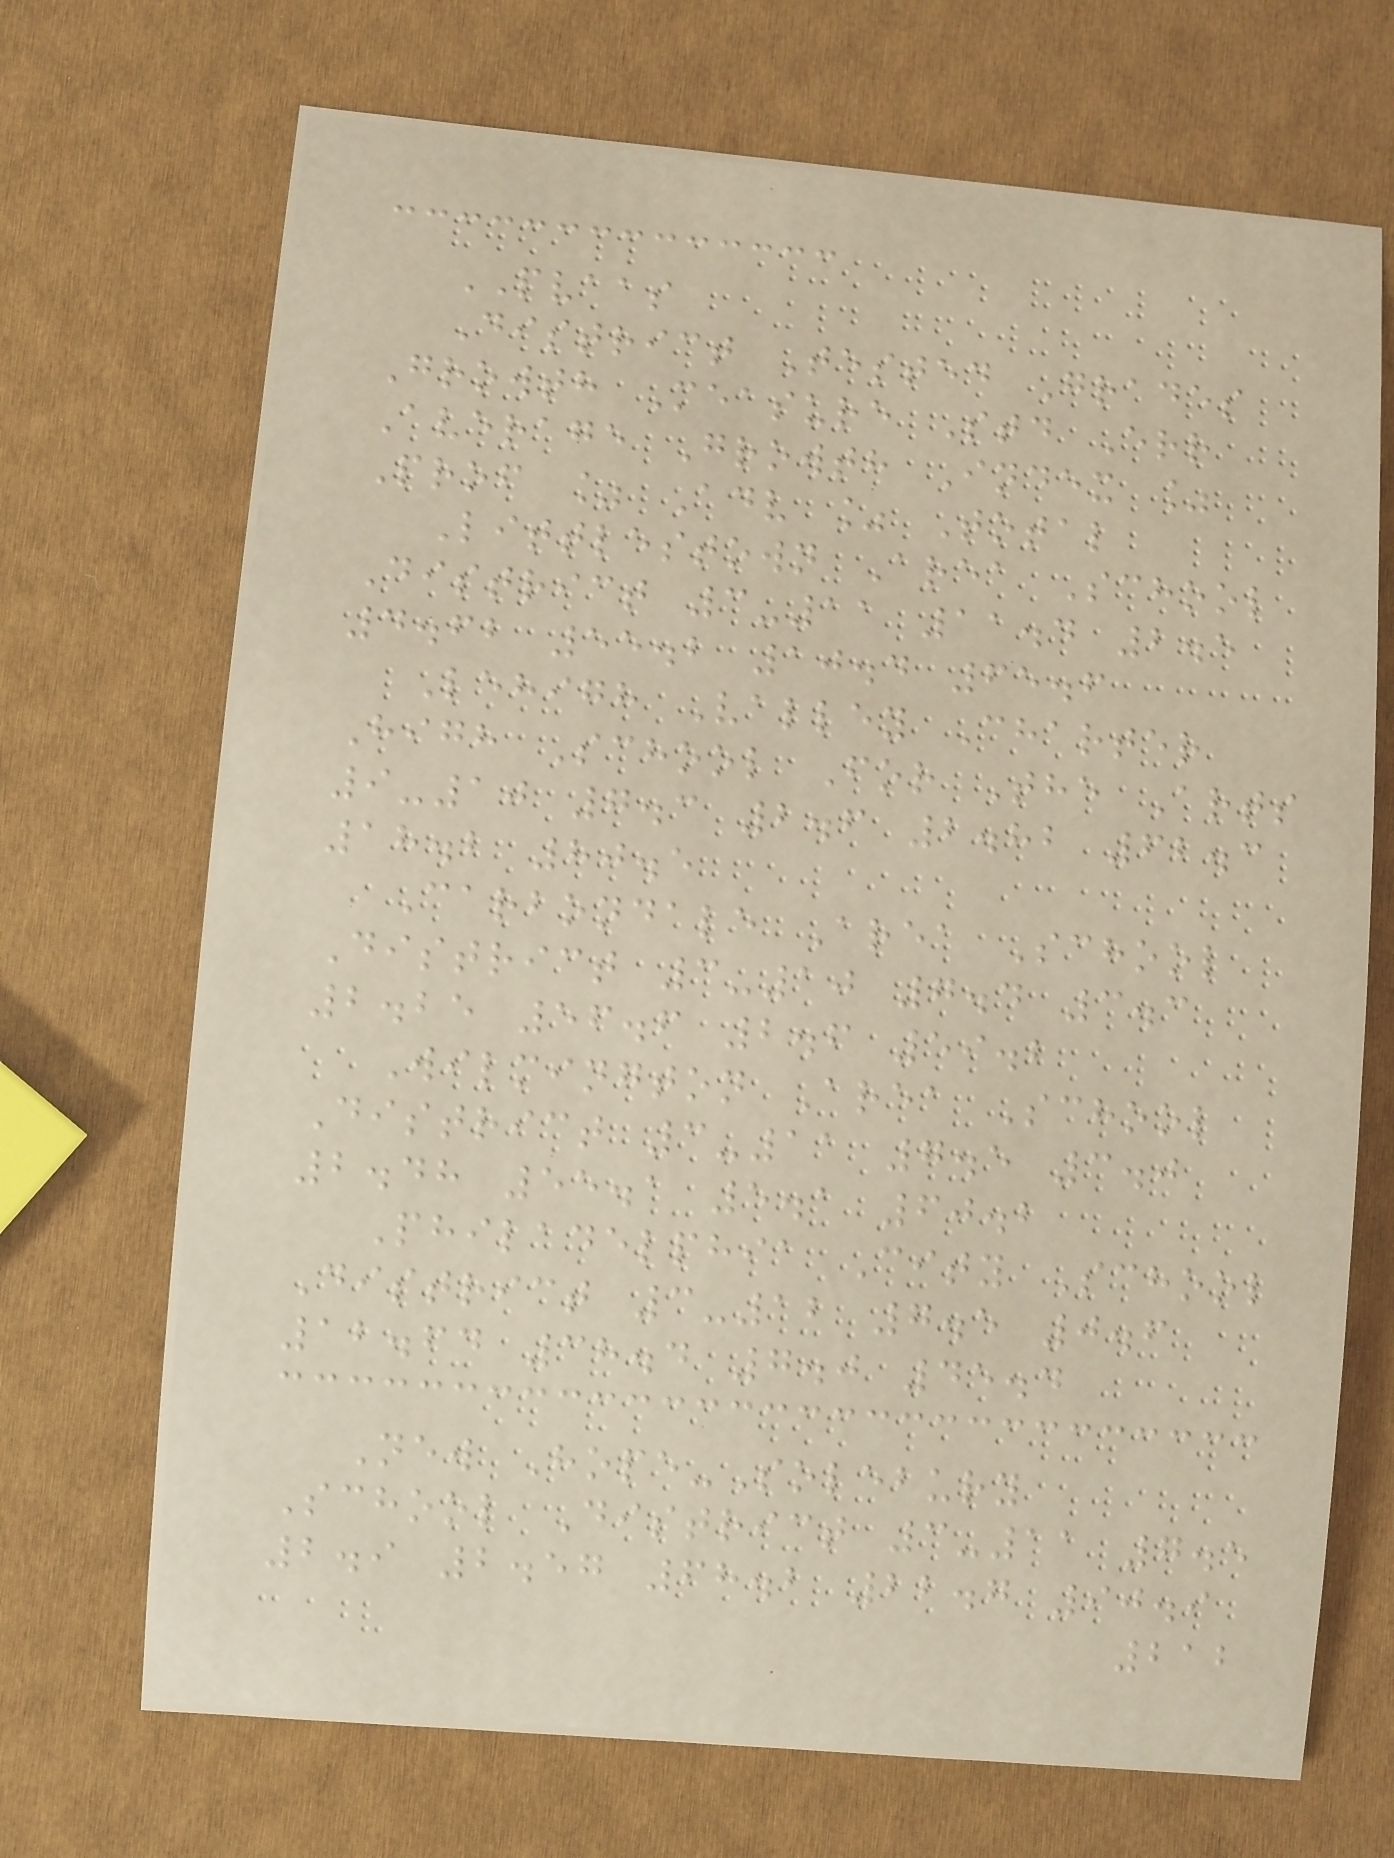PVAAS
District Tested Grades
Growth Measure Std Err
Average Growth Index %
Prof % Adv % Total
Littlestown Area School
District 3-11 11.4 2.5
4.62 55.2 10.4 65.6
Lehigh Valley Charter
High School For The Arts
9-10 7.3 2.6 2.82 62.3
18.2 80.5
Carbondale Area School
District 3-10 7.4 3.3
2.25 56.6 2.6 59.2
Wilmington Area School
District 3-11 7.5 3.0
2.48 55.1 5.1 60.2
Philadelphia City School
District 3-12 7.5 0.6
12.64 38.4 7.0 45.4
New Hope-Solebury
School District 3-11 7.5
2.9 2.57 68.2 22.7 90.9
212
